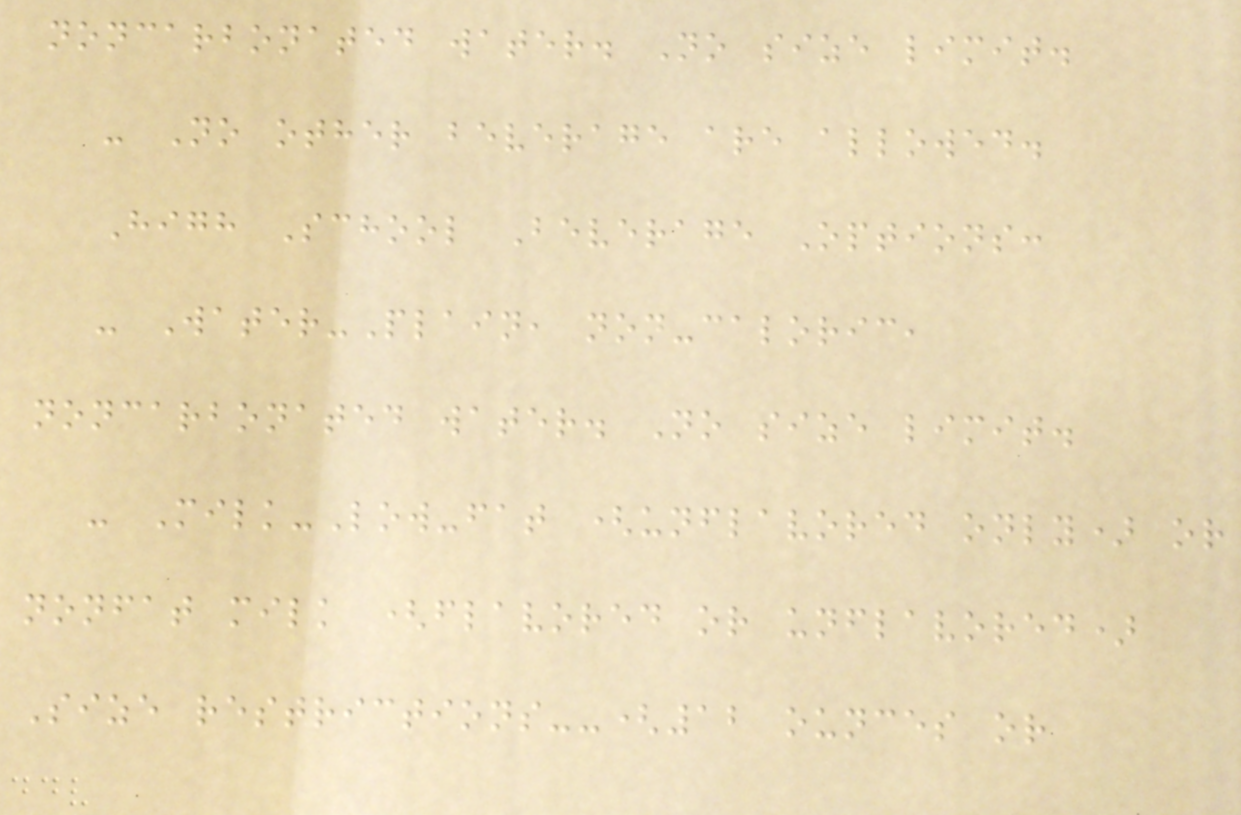noncarbonated water. No size limit.
- No other beverage are allowed.
High School Beverage Options:
- Water-Plain, non-caloric,
noncarbonated water. No size limit.
- Milk-Low-fat (unflavored only) or
nonfat milk (flavored or unflavored)
Size restrictions--(12 ounces or
